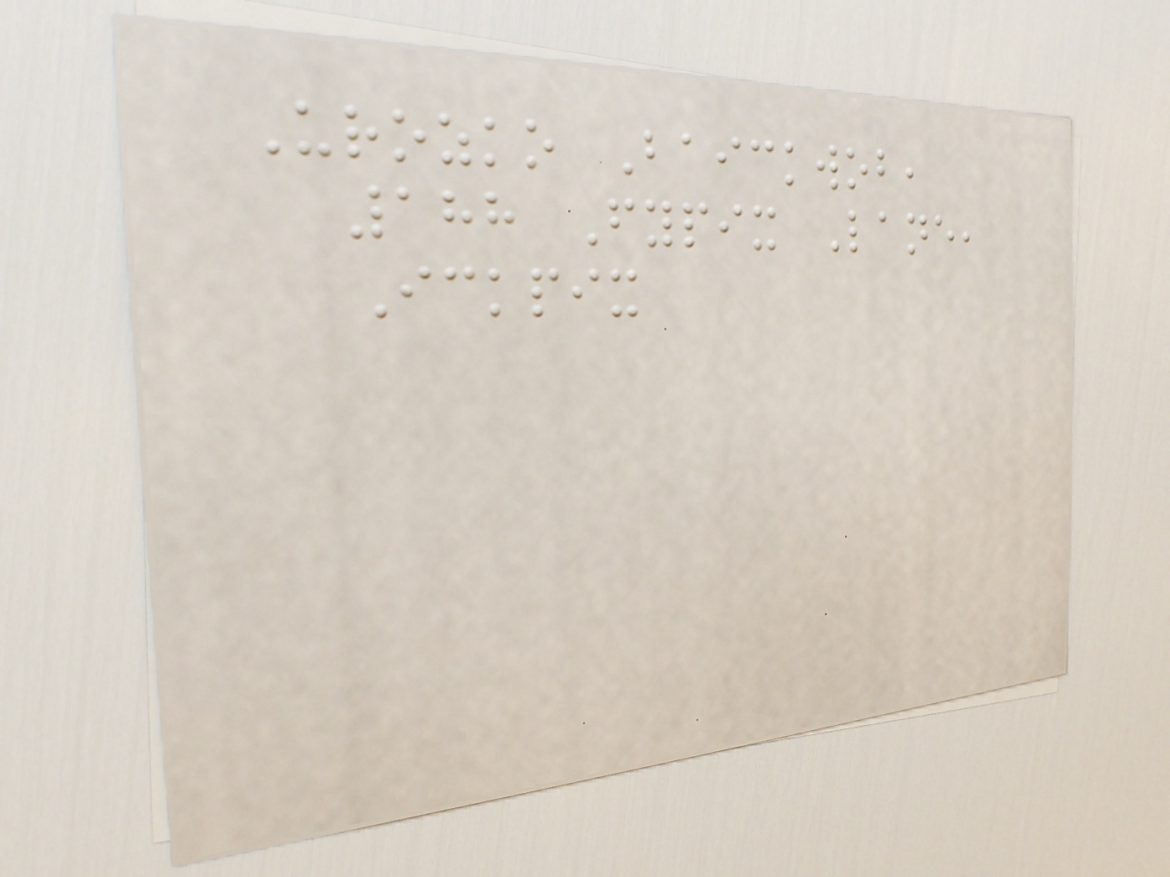Urozko Baickwob,
188 Fypix Lane,
Ickpix
